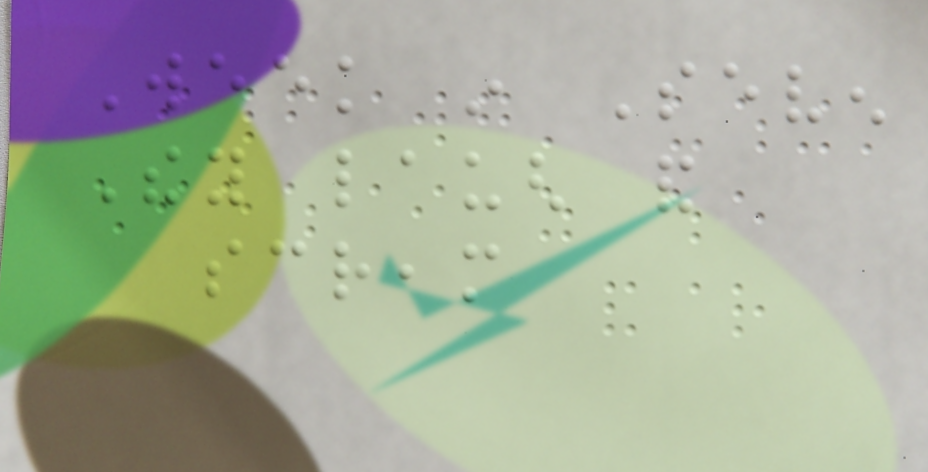Week in Seven
They laugh and
scream
